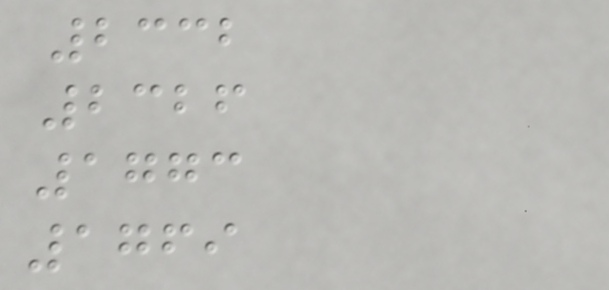2332
2326
1773
1769
